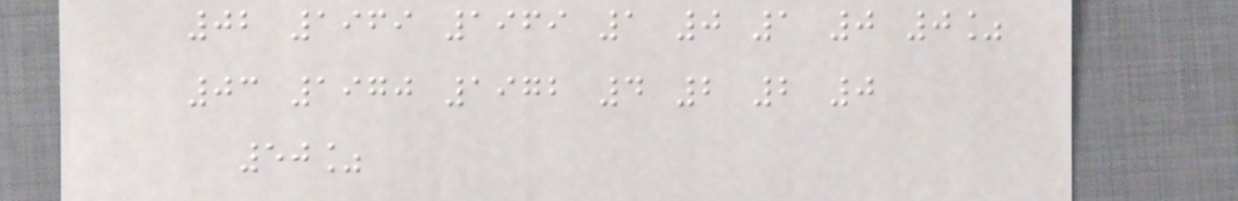02 1969 1969 1 0 1 0 0%
03 1970 1972 4 2 2 0
50%
